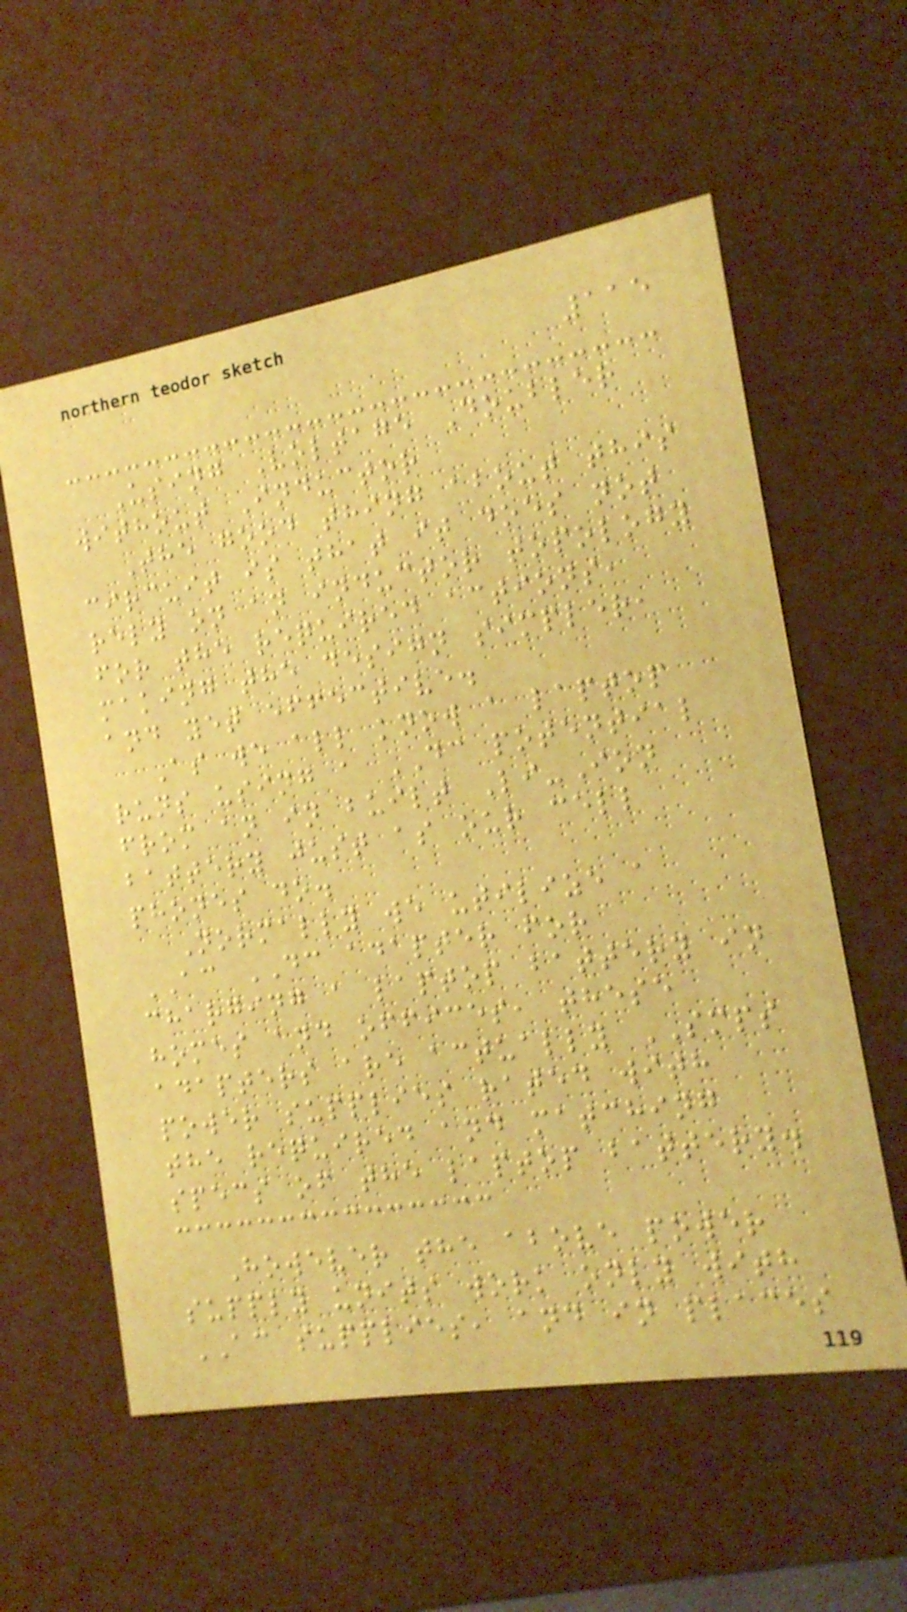115
Using Voltage Doubler
without Inductor
The good thing about this
circuit is that it does not
rely on an inductor topology
for the required actions,
making the design simpler,
and yet effective.
As we all know a laptop
runs using a DC potential
from an in built Li-Ion
battery just as our cell
phones do.
Normally we utilize a
AC DC adapter for
charging a laptop battery in
homes and offices, these
adapters are actually SMPS
power supplies rated with
the required and matching
specs of the laptop battery.
However the above power
supply units work only with
AC supplies, and in places
